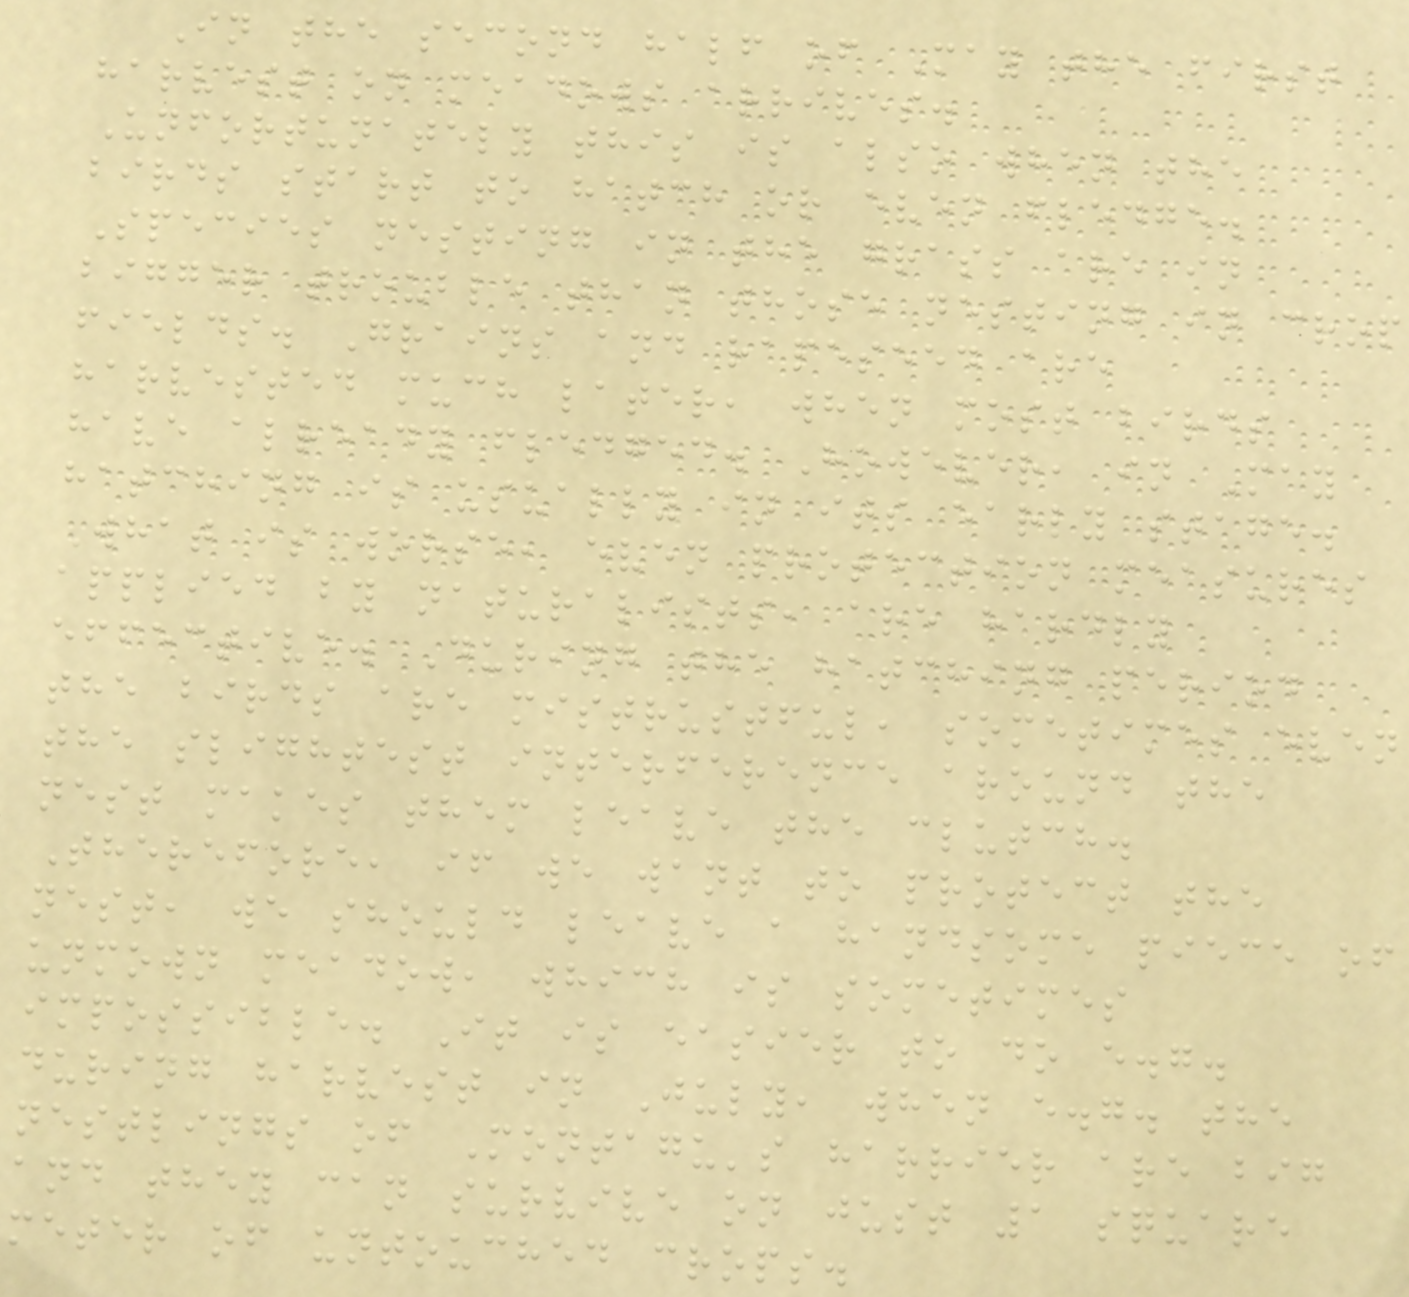In the second half of May the first
harvest on meadows arrives.
Unfortunately this is also when the
birds start to hatch or even fledge.
Species nesting in the grass are in
bigger trouble than those nesting in crop
fields. Grains and rapeseed are
harvested much later, when most birds
have already fledged. However, in May
hatching is usually in its early stage.
What is worse, even protection measures
applied by naturalists, are hardly
effective. During the hatching period
the birds are mistrustful, sometimes even
the slightest interference around the
nest makes them leave the clutch.
Therefore, if we want to protect the
nest, we should leave a handsome piece of
unmown meadow, which is sometimes
impossible. It is easier to do e.g.
during harvest in July, when e.g. the
nestlings of Montagu's harrier are big
and they can survive on just 1 square
meter of untouched crops.
